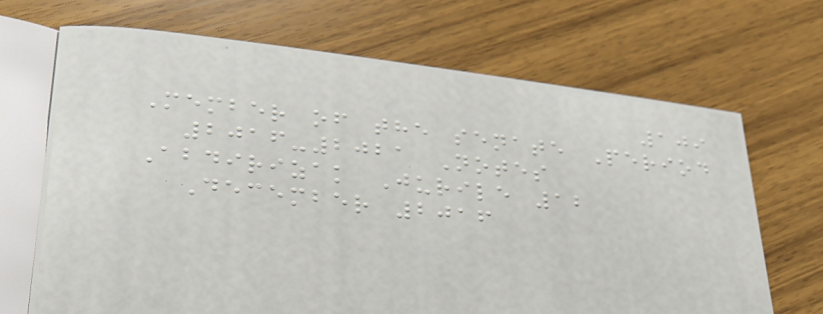109
Member of the senate Period
2016-2021 Notes
Abdirizak Jurile 12
December 2016
